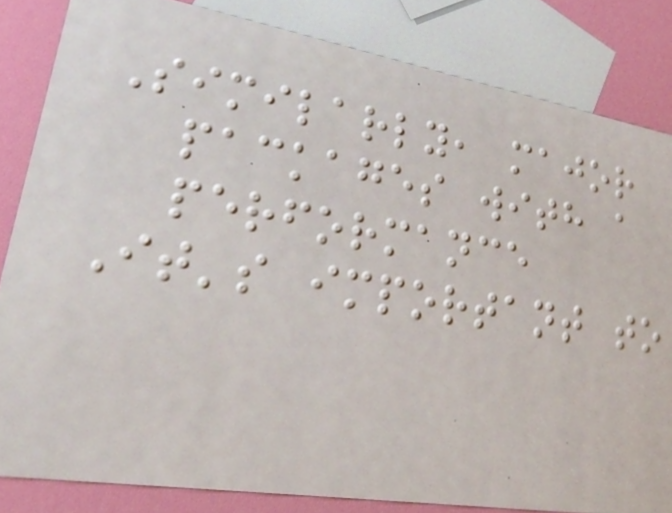Similarly, major
packages with a
performance
It's important to
